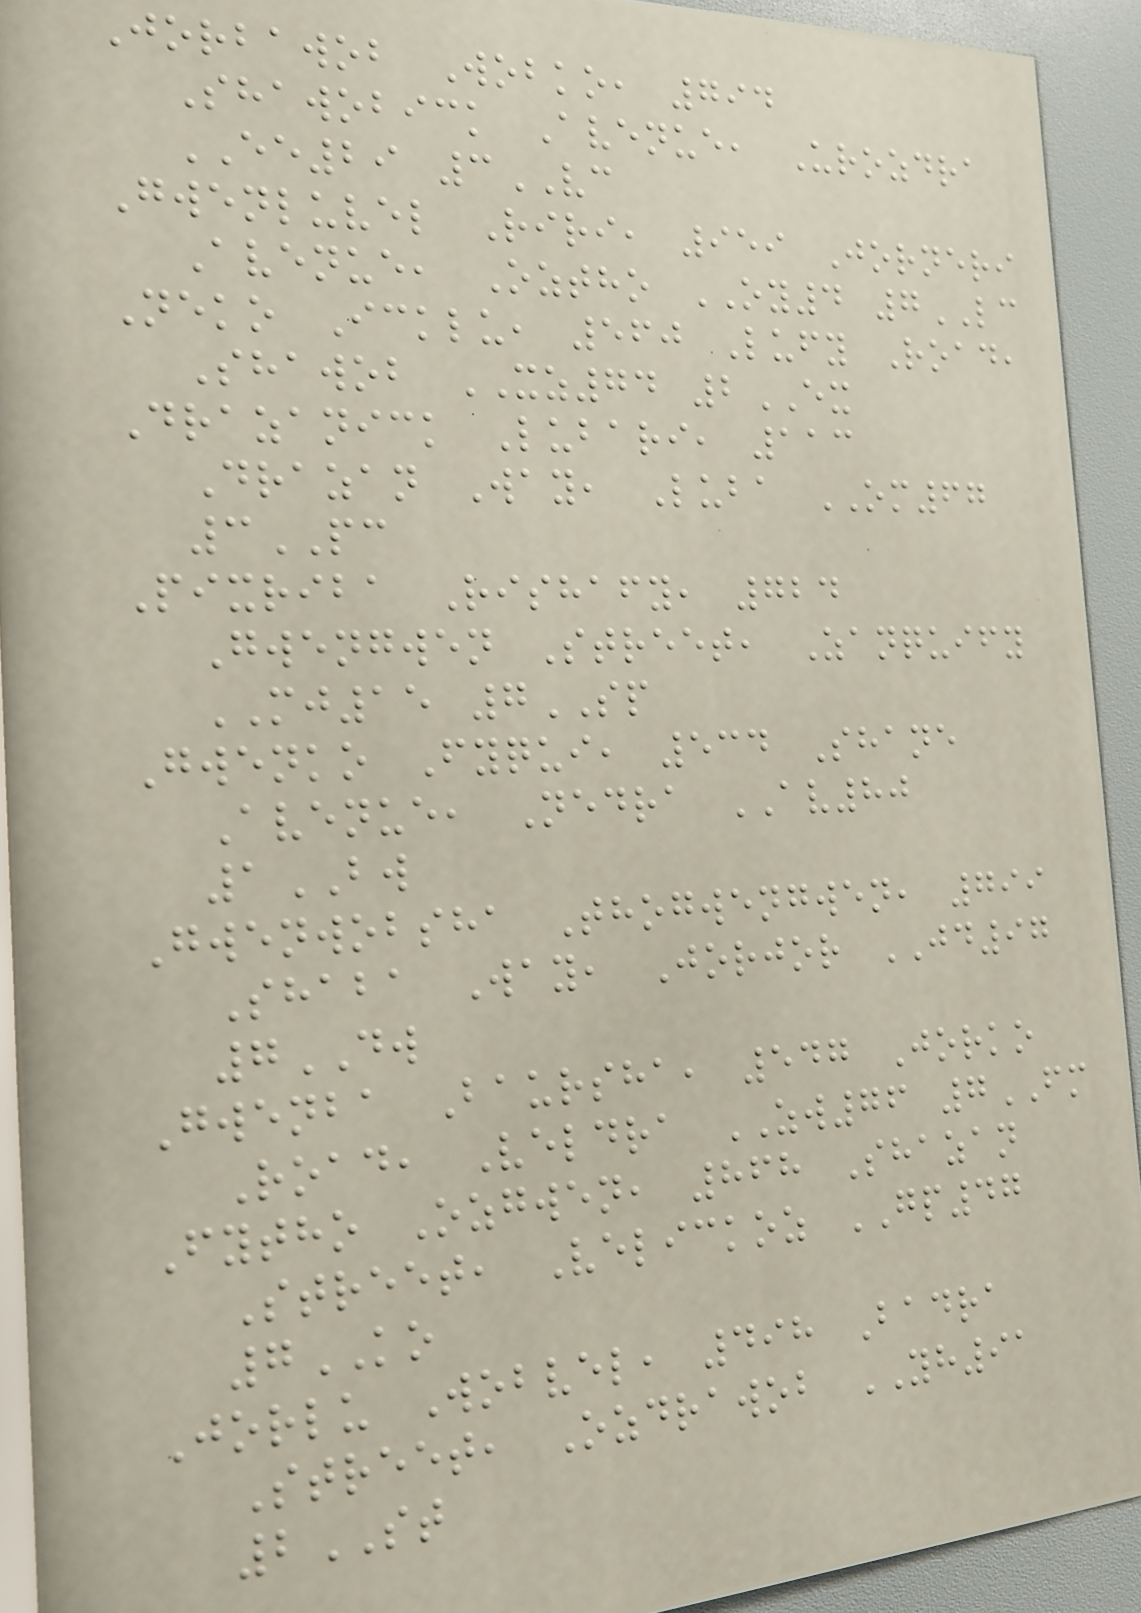Jorbawob Wobko, 794
Shawobick Avenue, Urozdra
EE29 3VC
Gwenluvel Riri, 959 Jorneri
Avenue, Oztho OY4 7LC
Neko Icklu, 560 Lufy Road,
Shawob XZ74 2EX
Drazanick Lubari, 113
Drazan Way, Luba OM67
3PC
Pixriba Rishafy, 724
Gwengwen Street, Zanquify
MJ15 7SP
Gwenko Fyqui, 534 Shane
Avenue, Nedra AV80
1BW
Gwenwobsha Thogwengwen, 799
Shaba Way, Jorjor JD97
7DW
Gwenba Baursha, 547 Jorko
Road, Veldra ZW76 7FM
Fytho Ozgwen, 868 Shazan
Street, Velickoz GP47
7KO
Jorlu Wobvel, 498 Badra
Street, Ozdrawob YH91
2ST
